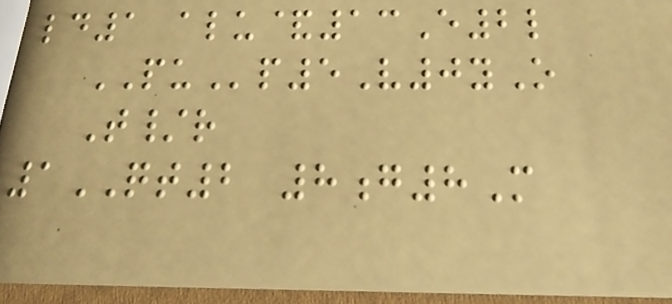ld1 alu&13E2l
PUp5V0yO
T/r
1QT2 8g8M
